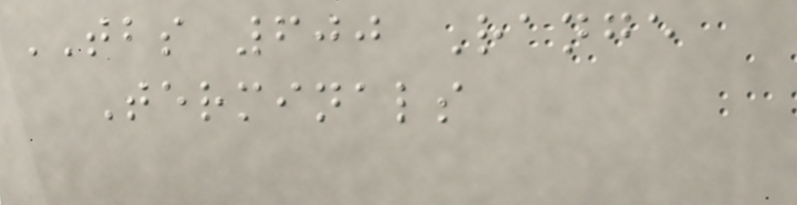TBS 600 Range
Terminals
